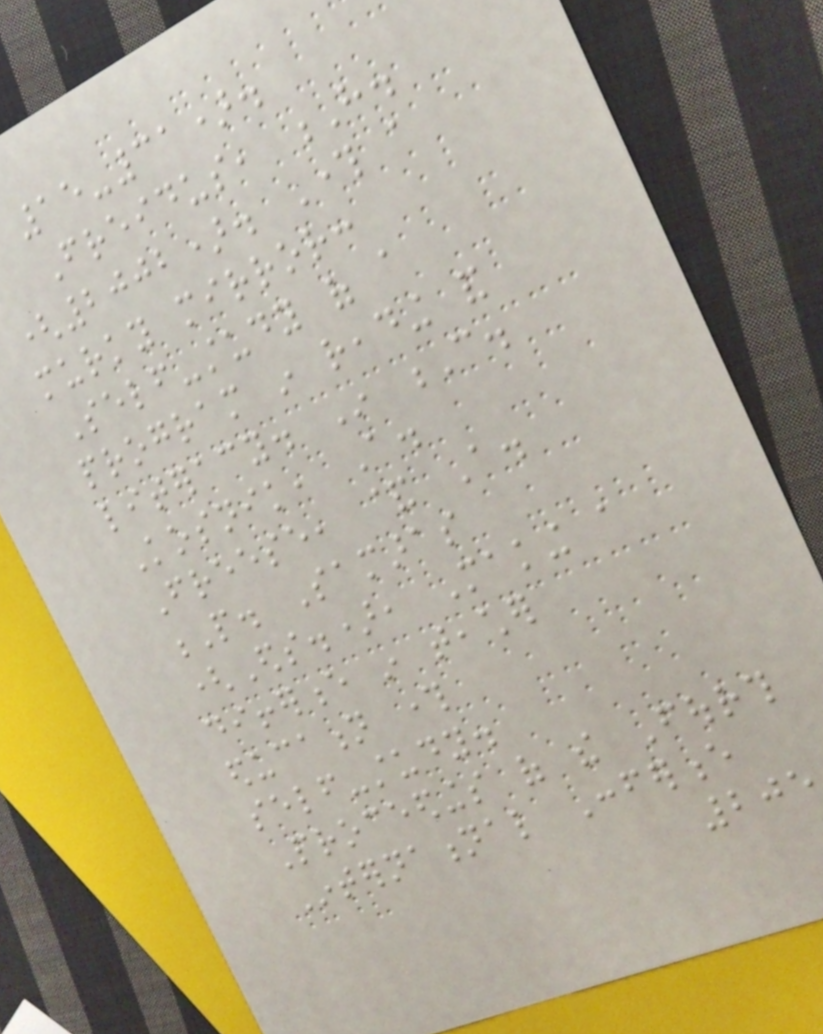15-31).
Freidus, H.
(2002). Through a
murky mirror:
Self-study of a
program in reading and
literacy. In C.
Kosnik, A.
Freese, & A.
P. Samaras
(Eds.), Making a
difference in teacher
education through
self-study.
Proceedings of the Fourth
International Conference
205
